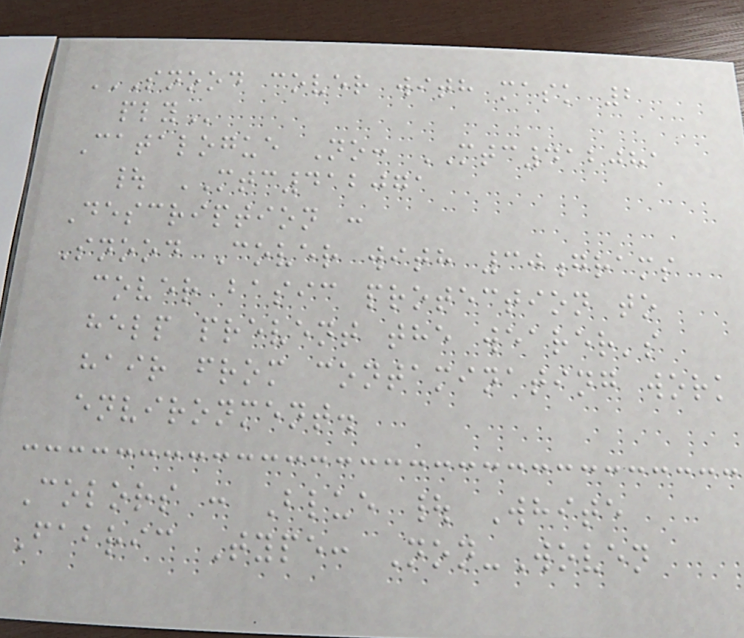SNOOD COVER WITH MASK 2
PLY
Catalogue No: MTC412081
| MTC412071
Description :
Snood Cover with 30grams
cover basic protection to
help prevent the wearer's
hair from contaminating work
environment.
Colors : Blue | White
Fabric Type: Non-Woven
